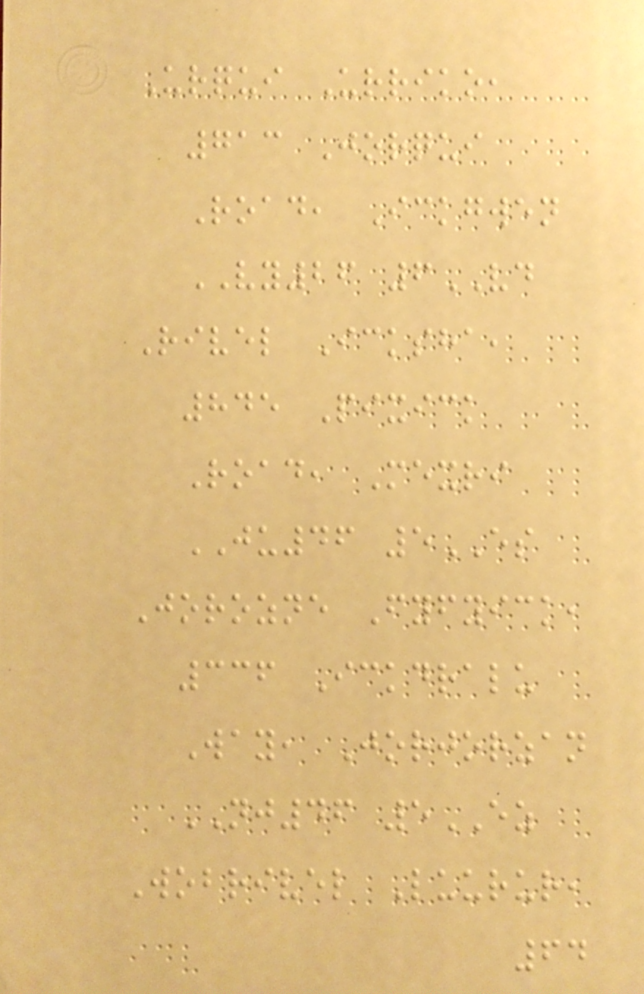Urqui Urriko,
713 Jorqui
Road, Ickgwen
VY26 6VD
Rivel Icksha,
845 Pixick
Road, Mexri
JU46 5ES
Jorozne Fyfyick,
336 Ickdralu
Way, Jorjorzan
NJ46 5EZ
Wobrivel Luurur,
64
